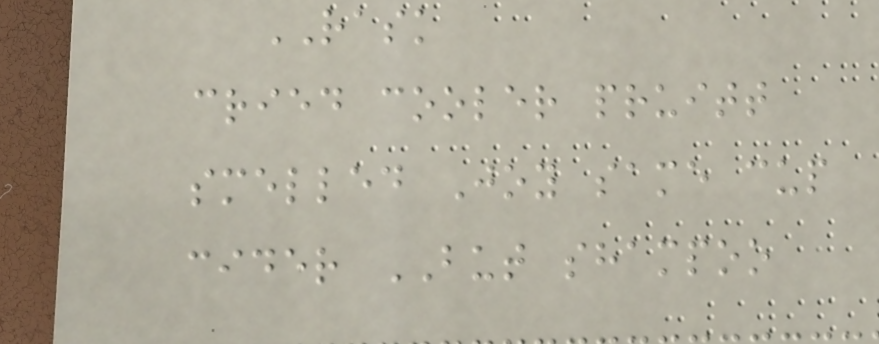RASK
cried cooler pruitt
smelled Joy same cup
cider BUT shampoo
